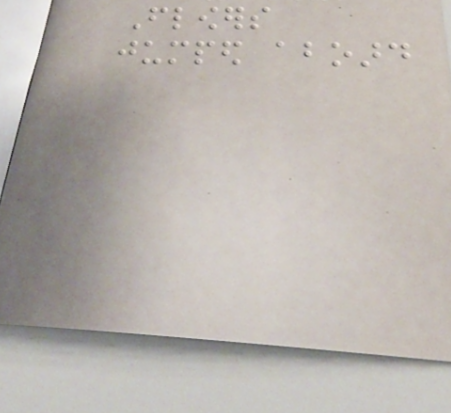Flowers
jumped aboard
